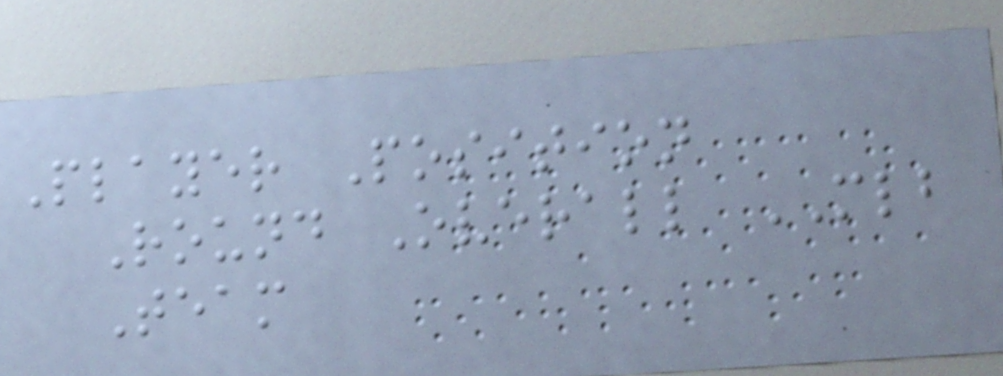Player Position
Round Overall MLB
Team
